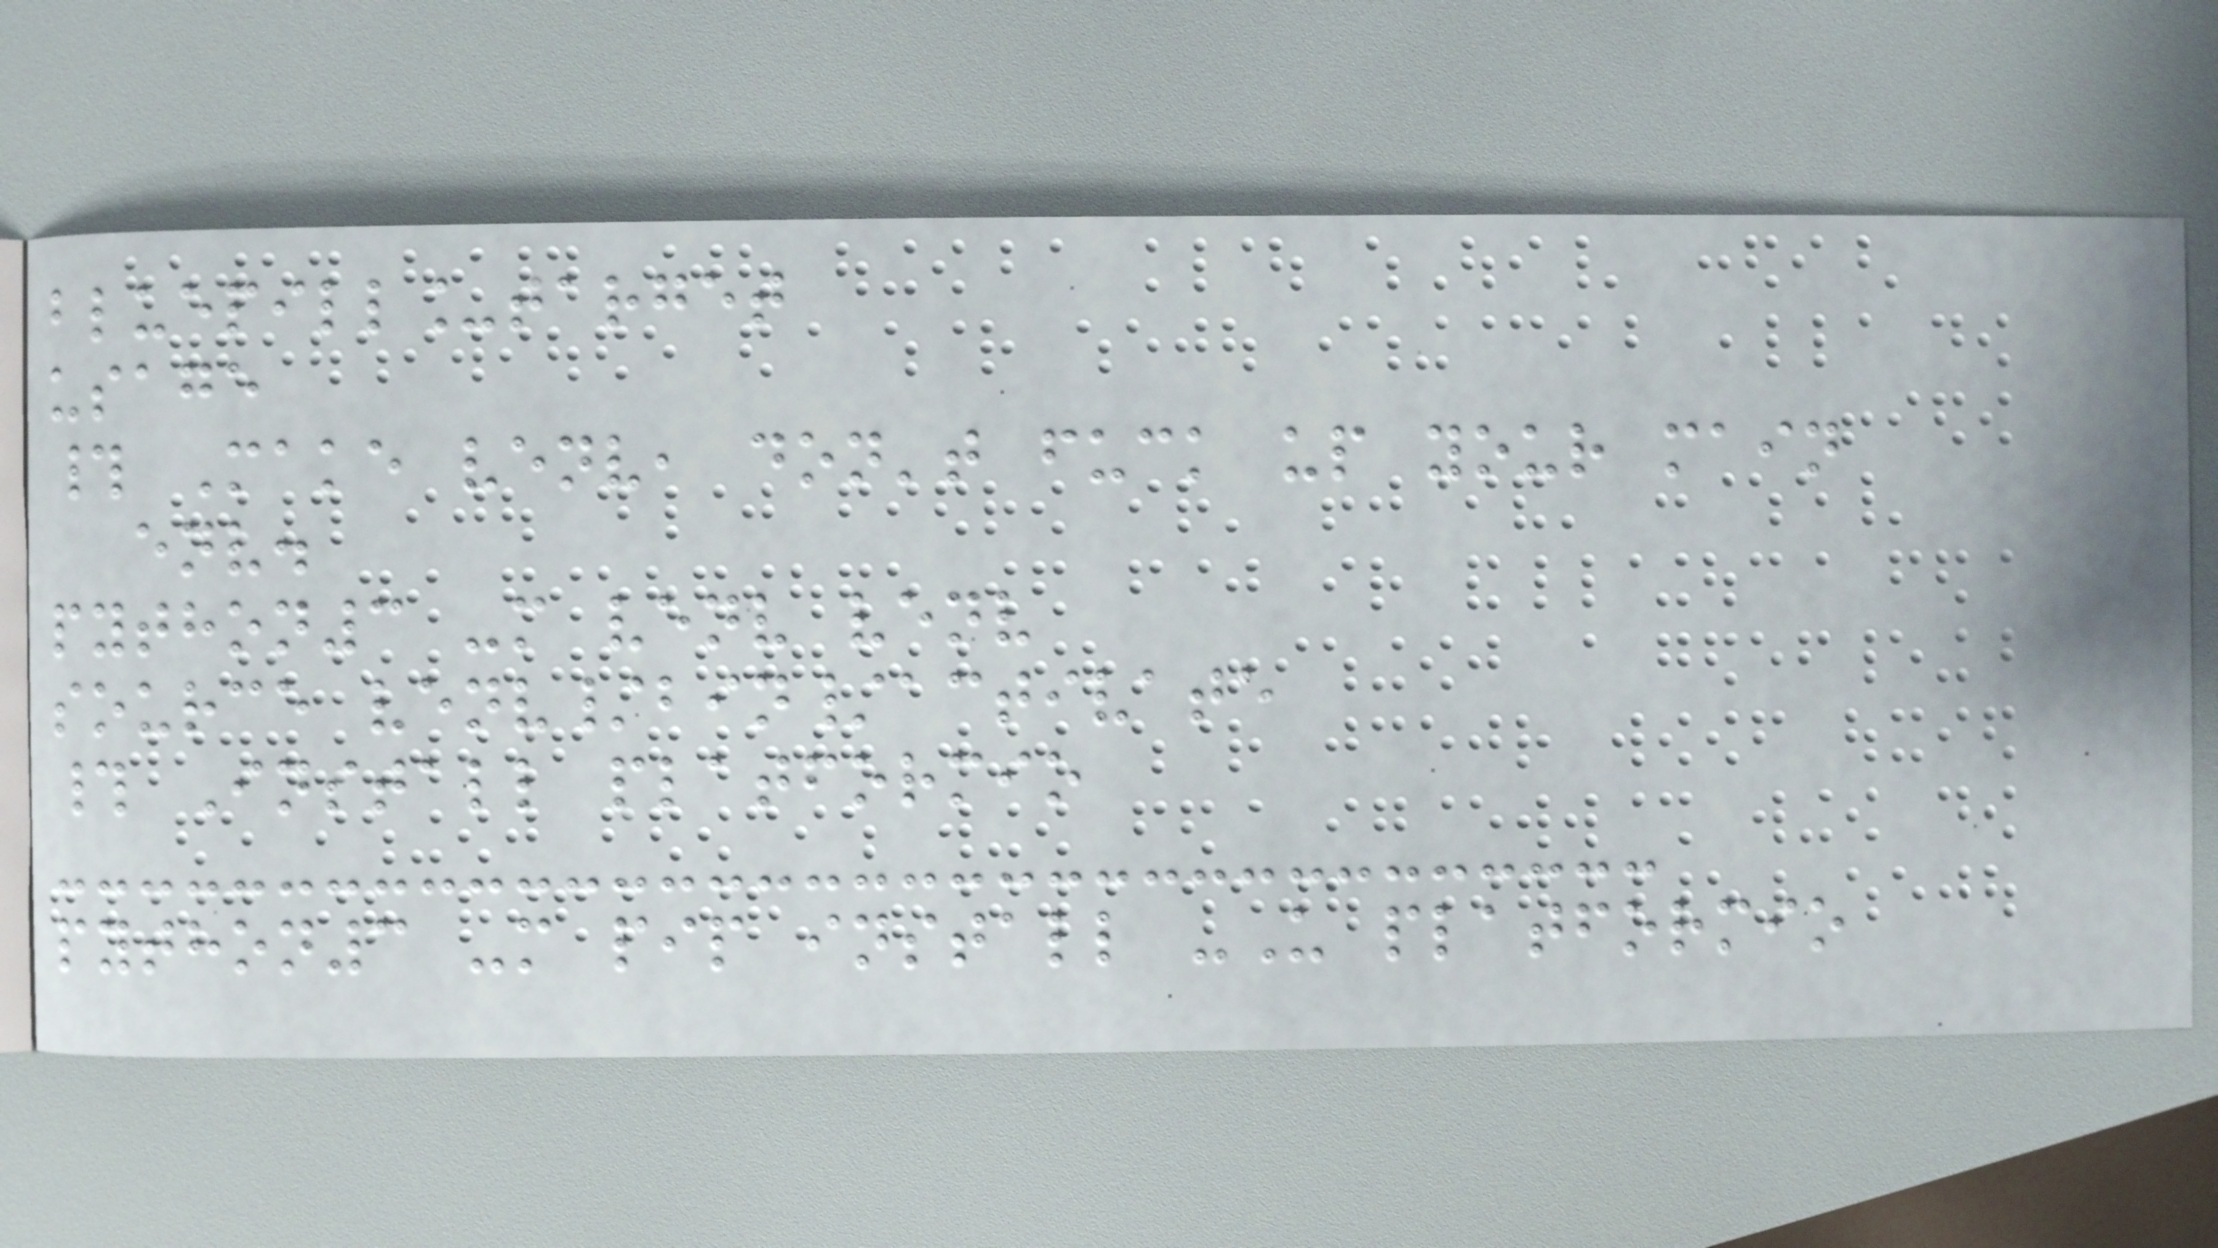bluepill_target
usage
# Make venv, don't fuck up your main
env.
python3 -m venv venv
source venv/bin/activate
# Install platformio
python3 -m pip install -U platformio
